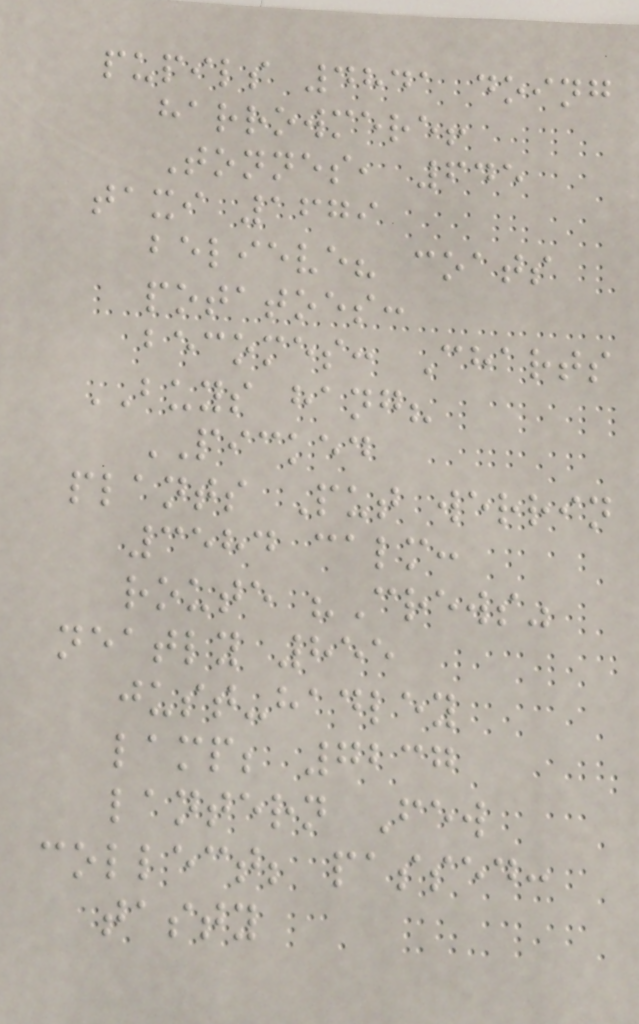pupils 4841 doing
harrowmere!
Tonnes, 645
taxi 1679
believe? coats
potatoes:
becomes: Charts
BUYS hang?
PICKED
plants Put werrin
3584 calm:
route "Crews"
neatly 855
just-hadley
lamp; 7237
lantern Few
collect; passed:
tasty
